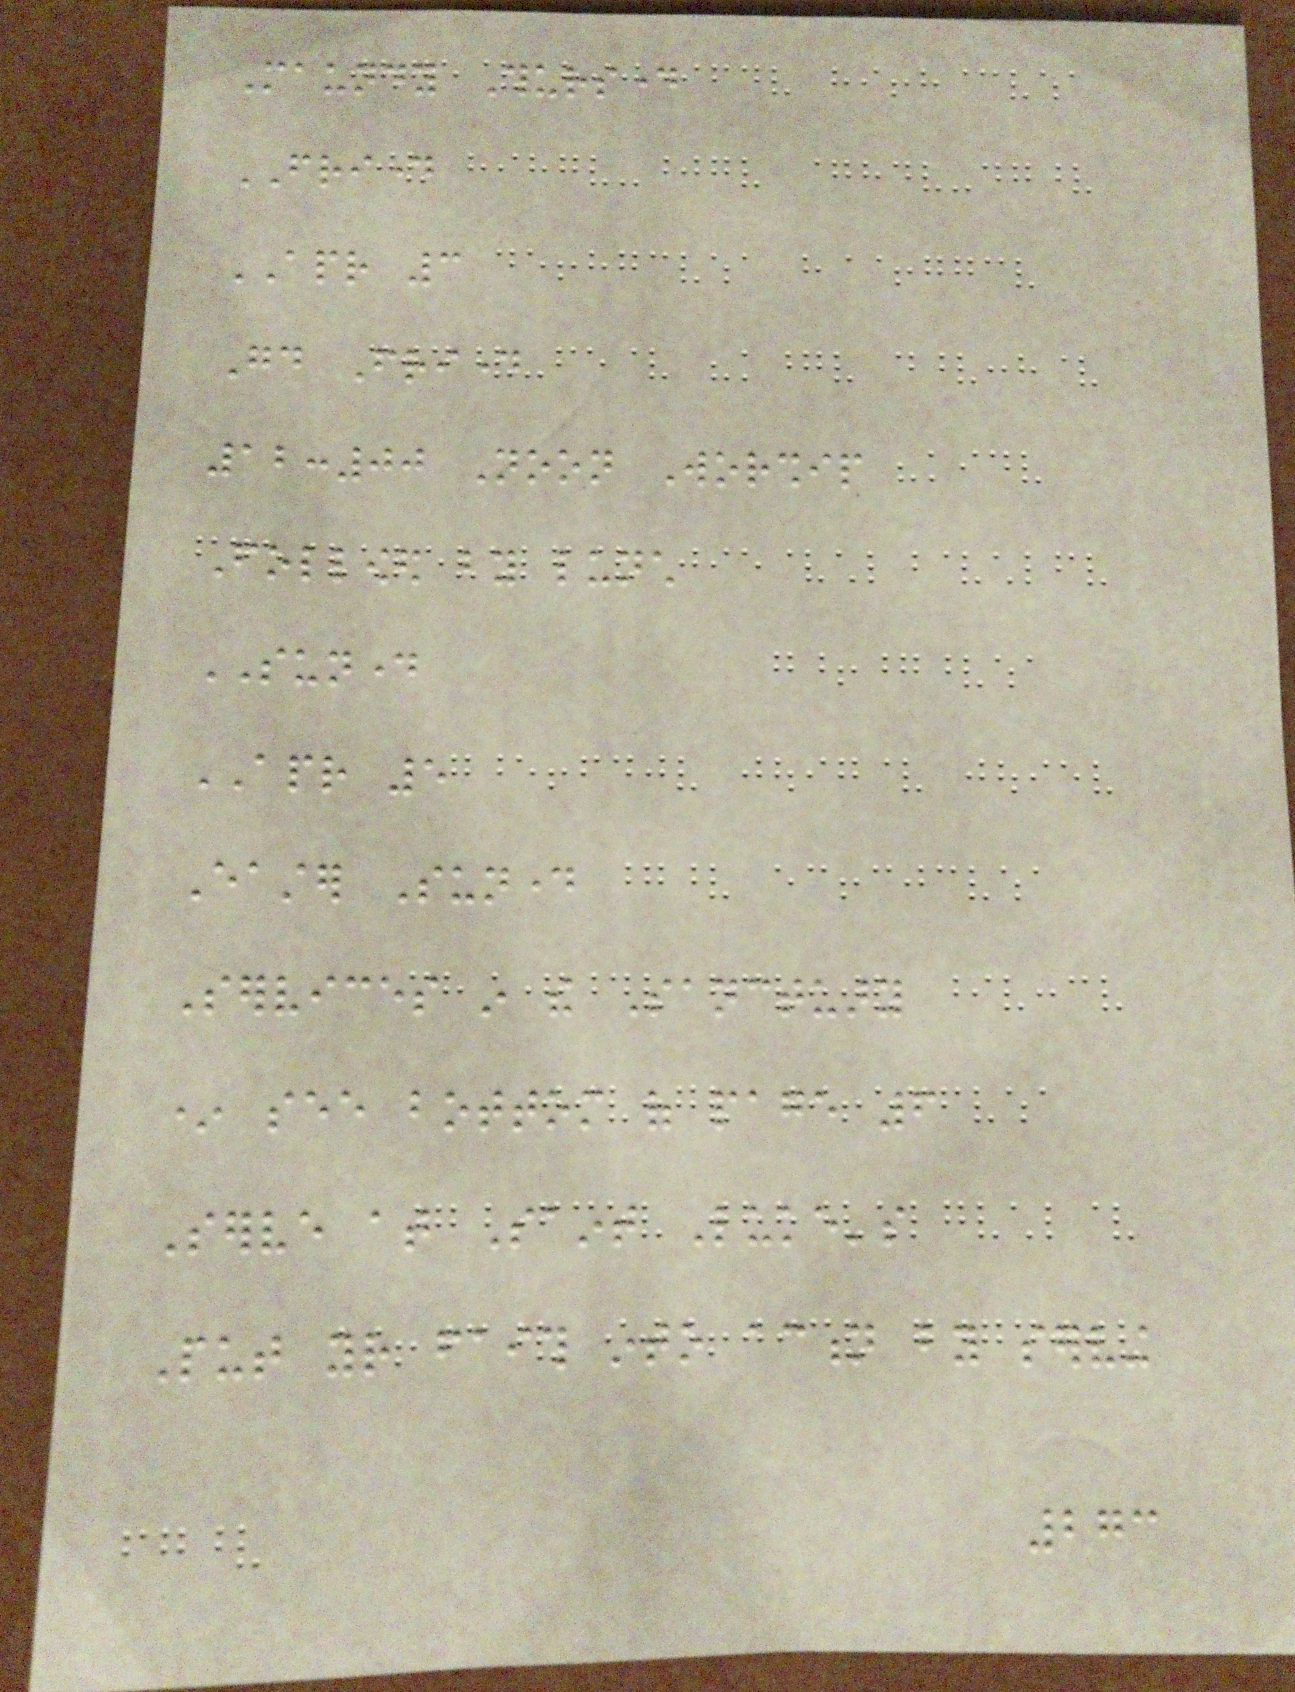Maundy Thursday
FRIDAY
APR 3
Good Friday
12:00 Noon Worship
Followed by lunch
SUNDAY
APR 5
Easter Sunday
Services in the Sanctuary
* see bottom of page 6
Serve at Saint Luke's
Put your faith into action by serving
273
